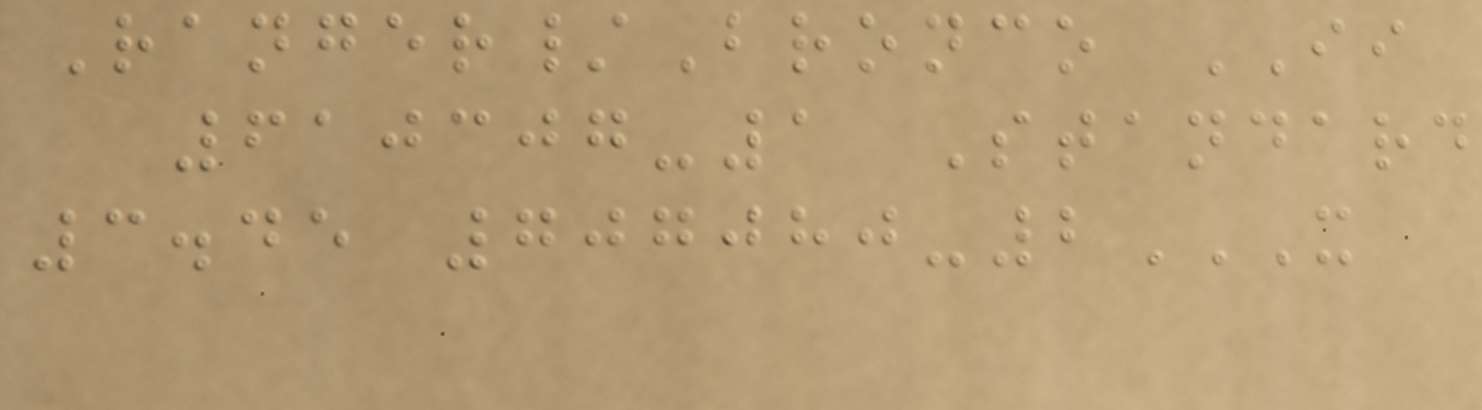Ranger/Bronco II
610307-1 Standard
3.45 707080-2X
